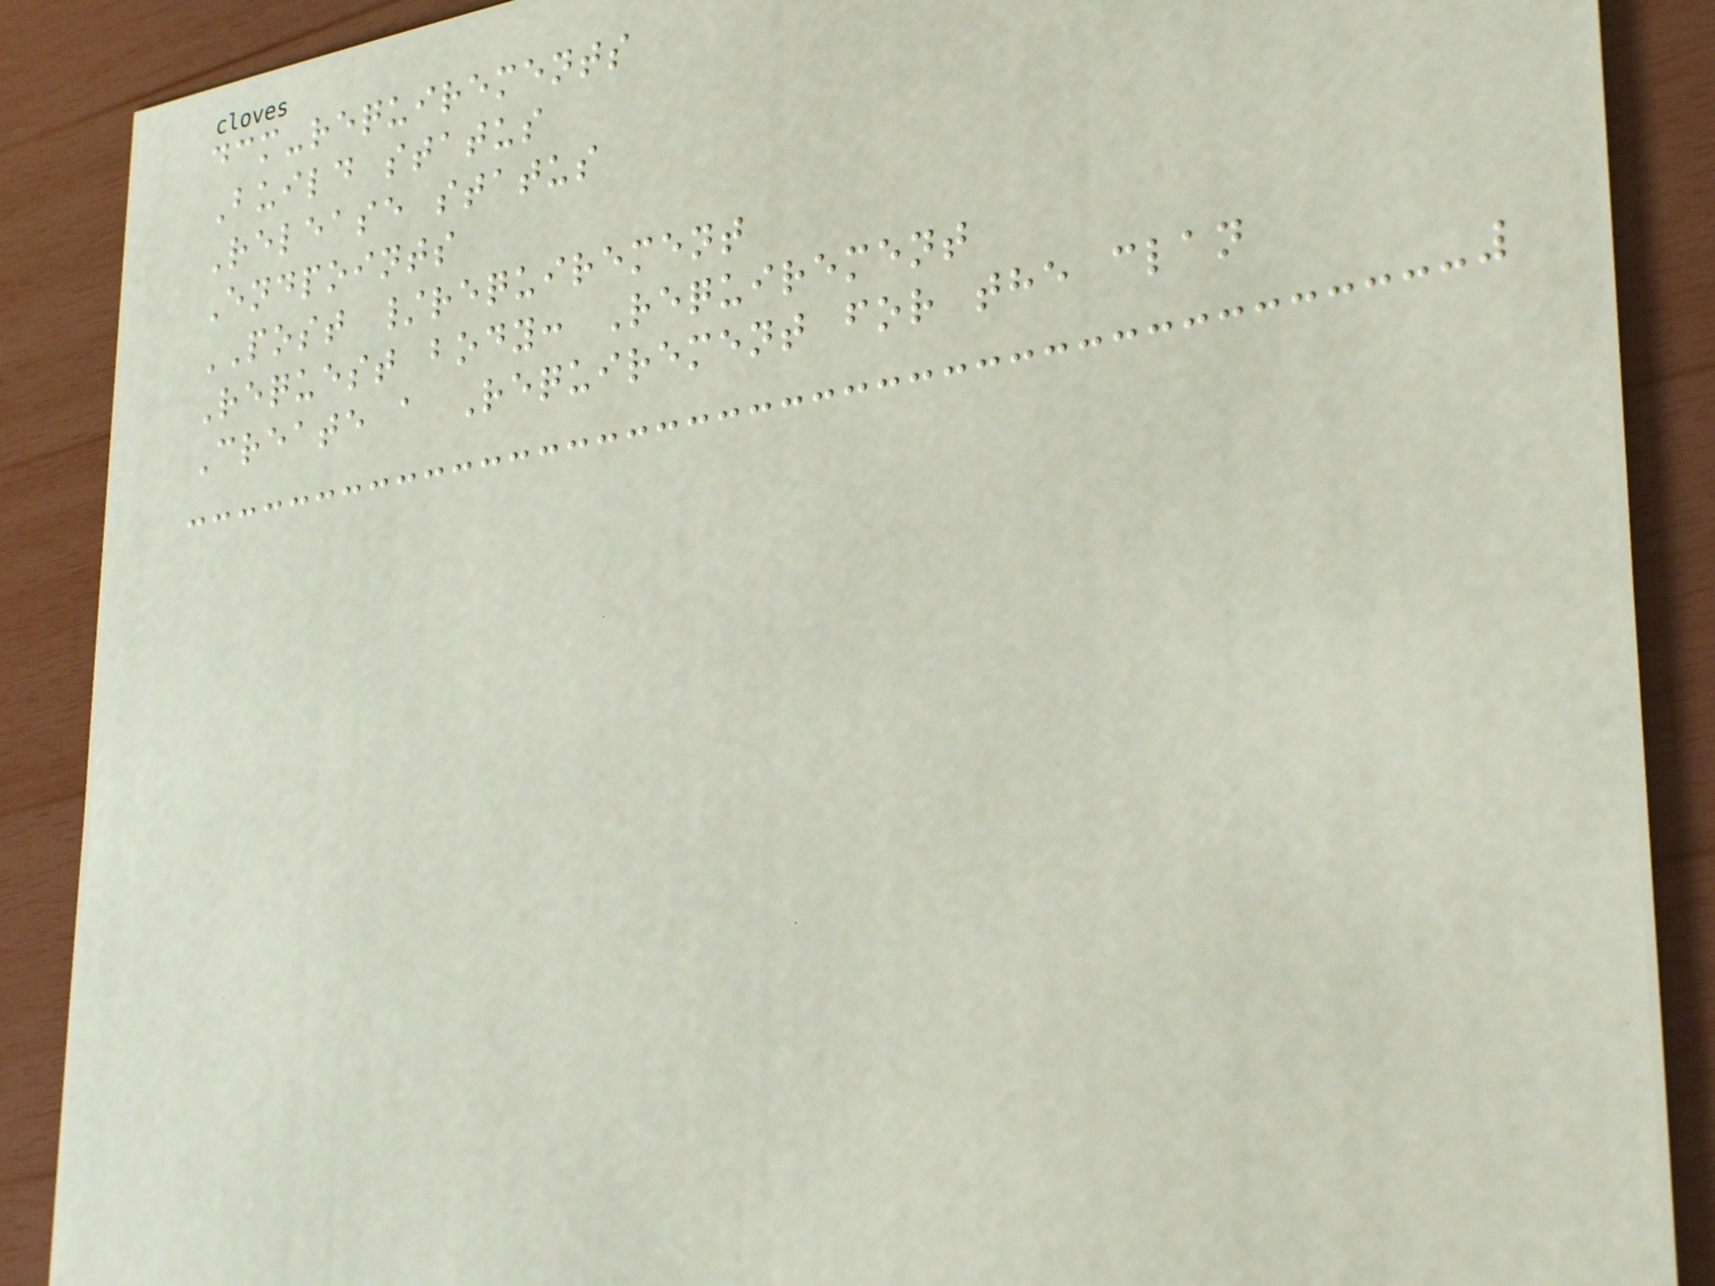dcm-requirements
Build status
Release status
Endpoints
POST /requirement
Request body: Requirement
Create a Requirement for the clan
